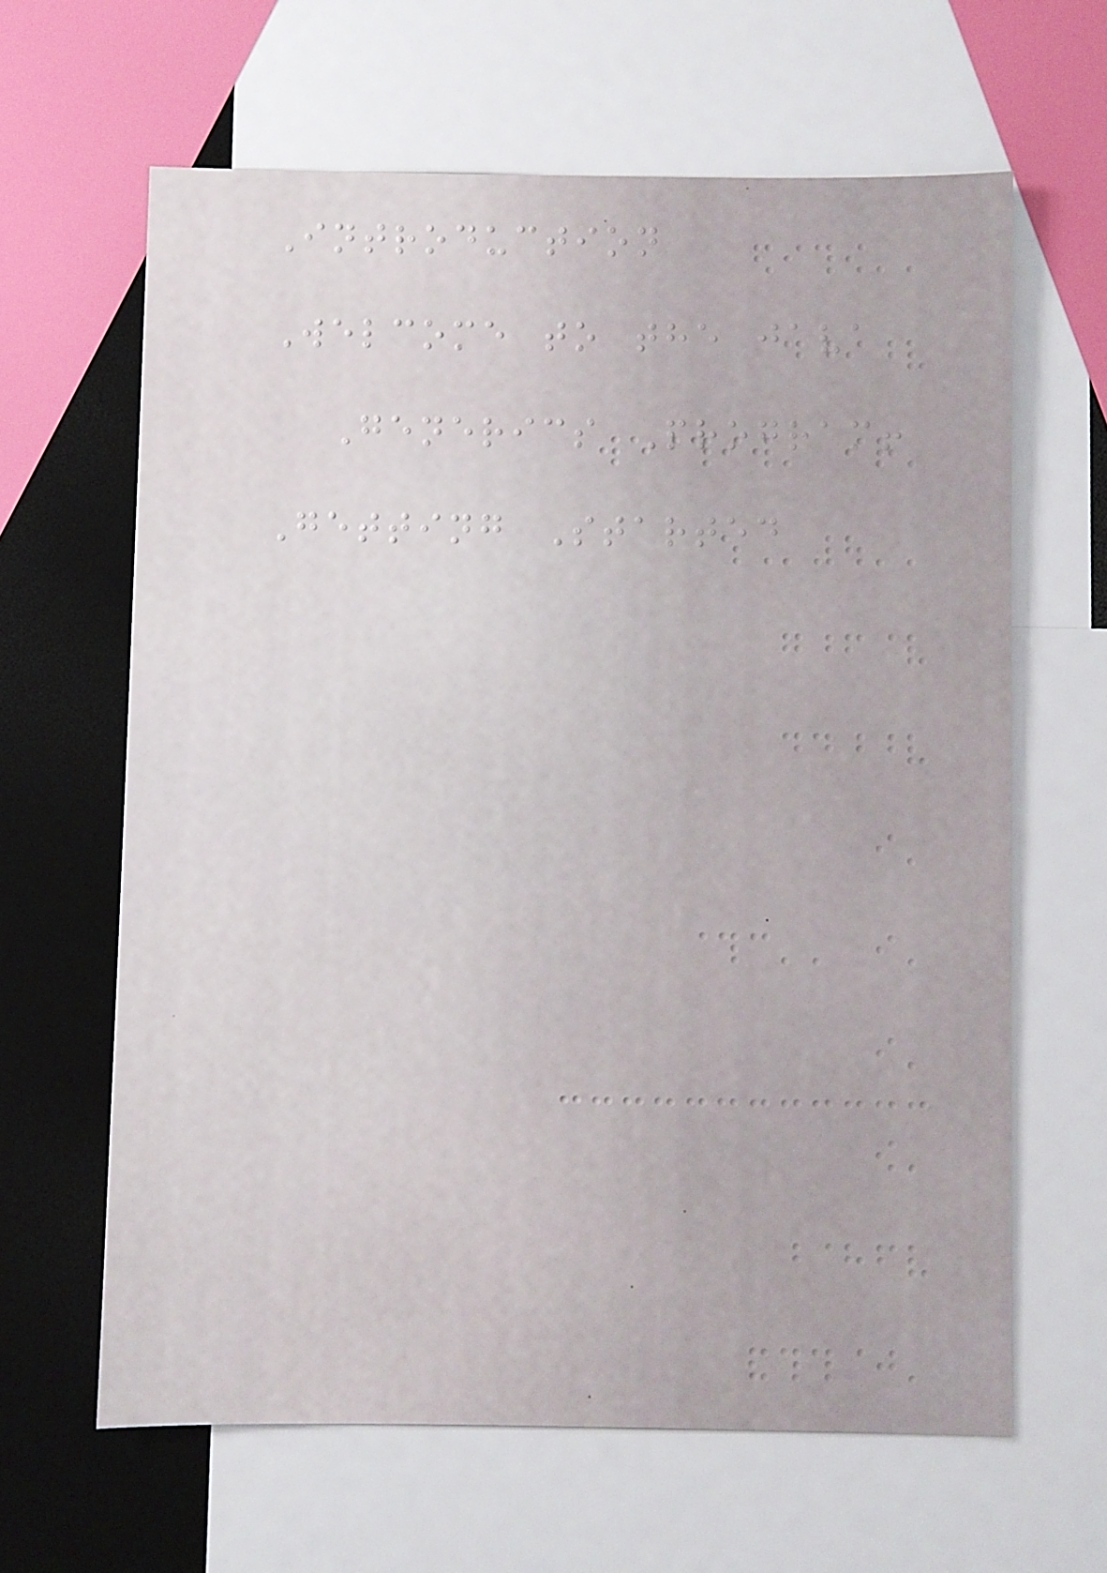Introduction
Welcome to the java
Generics Program!
Getting Started
